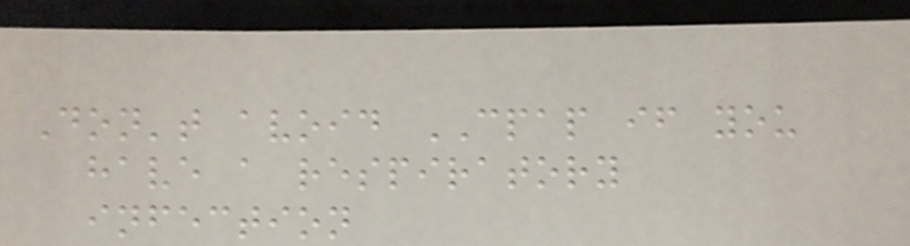Don't avoid CPAP if you
have a respiratory
infection
